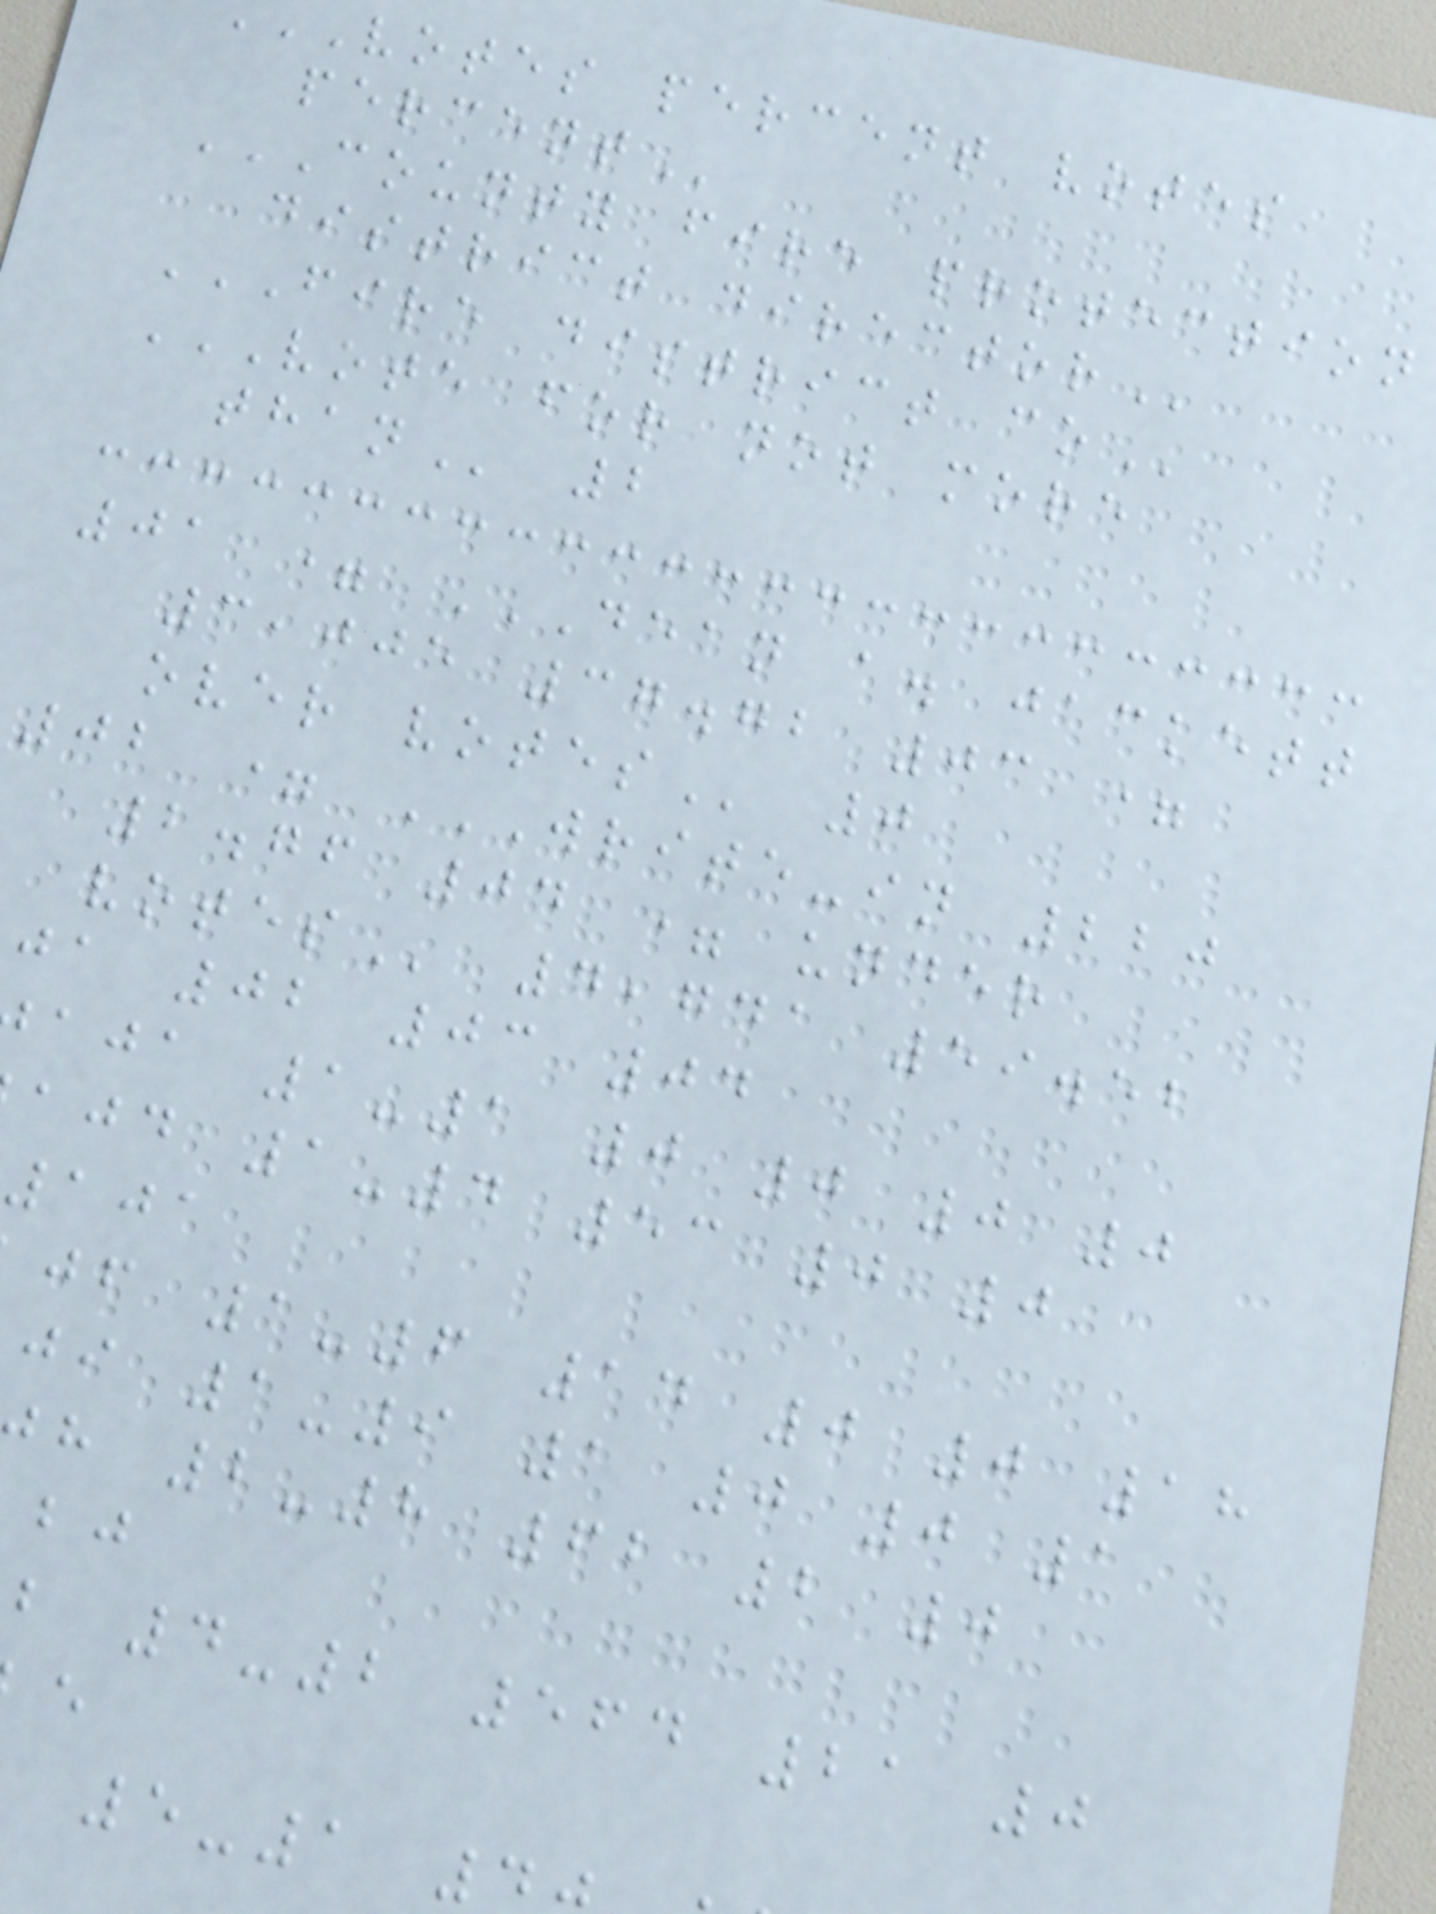votes percent votes
COUNTY FIRE PROTECTION
district
FIRE DISTRICT CO
VOTE FOR NOT MORE
01 = DEAN A. JACKETT
3,005 37.72 03 =
over
02 = WRITE-IN 220
2.76 04 = under
4,741 59.52
ja 02 03 04
aja 1-1 0 0 0 0
ajd 1-4 53 0 0
101
jf 1-6 14 0 0 18
ji 1-9 1 0 0 1
h 2-8 62 2 0
b 4-2 564 21 0
